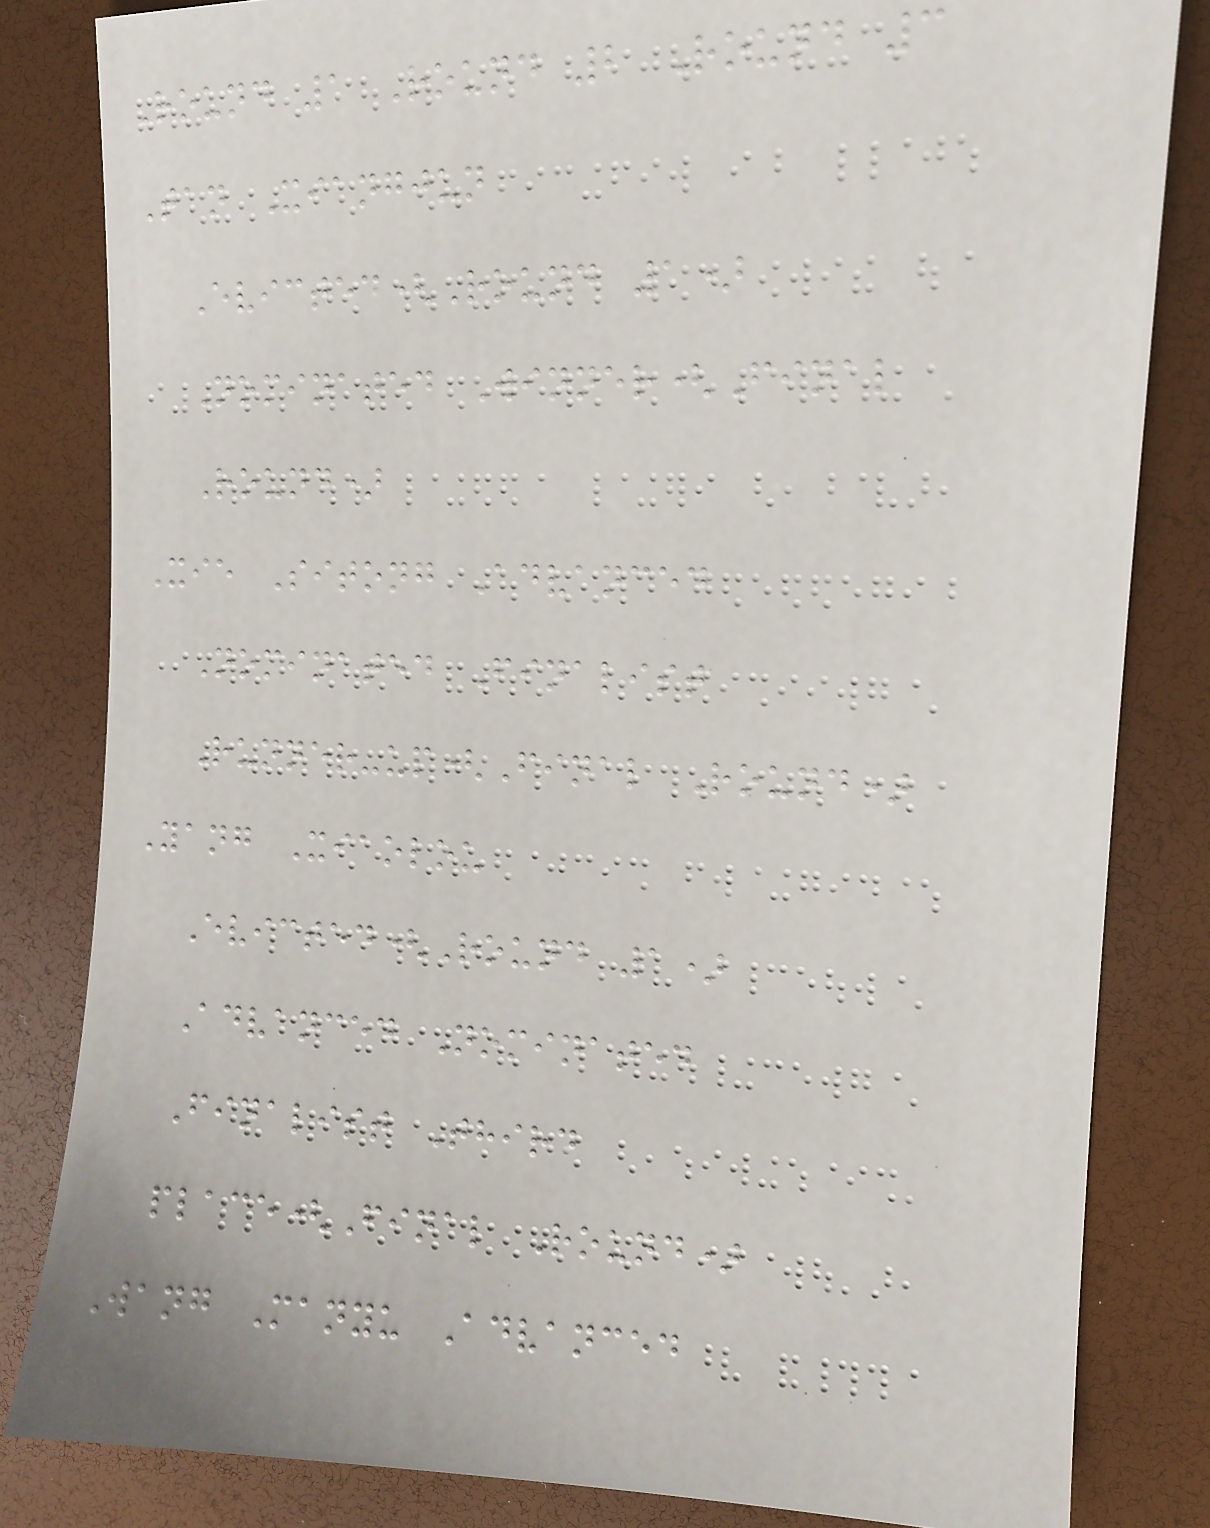Round 1 Round 2 Round 3
Tan Xiangjun
Evicted(Round 1)
Nominated Winner(Final
Round)
Xie Sitong Advanced
Nominated Finalist
Runner-up(Final Round)
Yang Xiaolou
Evicted(Round 1)
Advanced Nominated
Finalist Third
place(Final Round)
Wang Manyu Advanced
